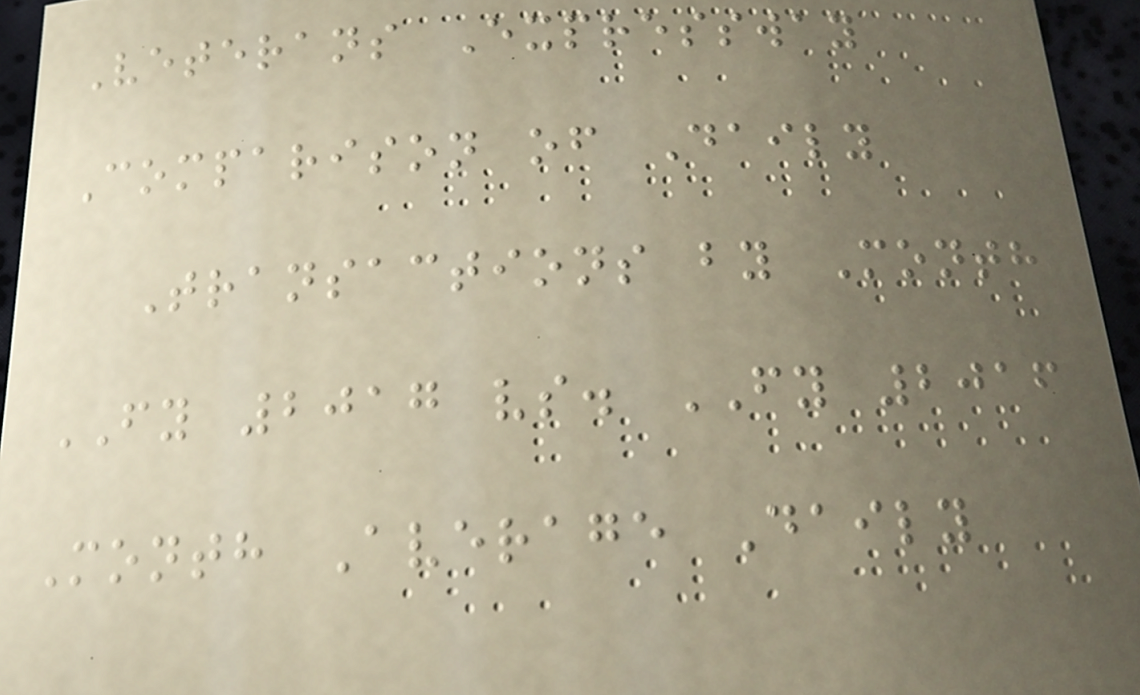Veterans Expressway
Comparison of Daily
Transactions by Month
FY 2017 vs. FY 2016
Month Average Daily
